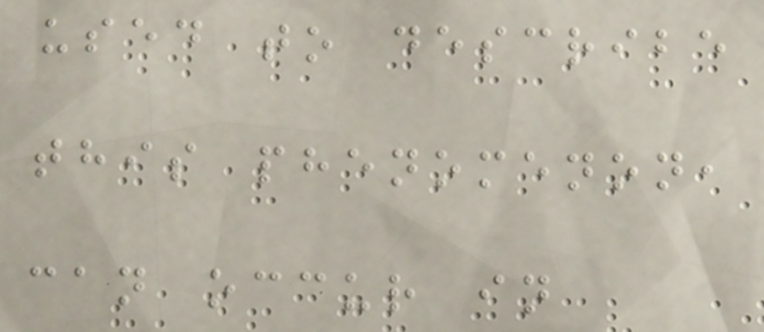used to describe
this phenomenon,
can occur in
